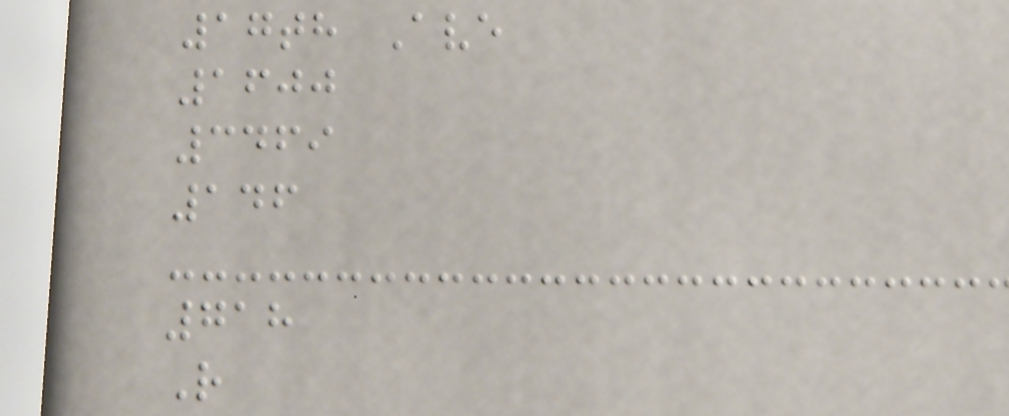17th Ave
1600
3469
146
718
R
